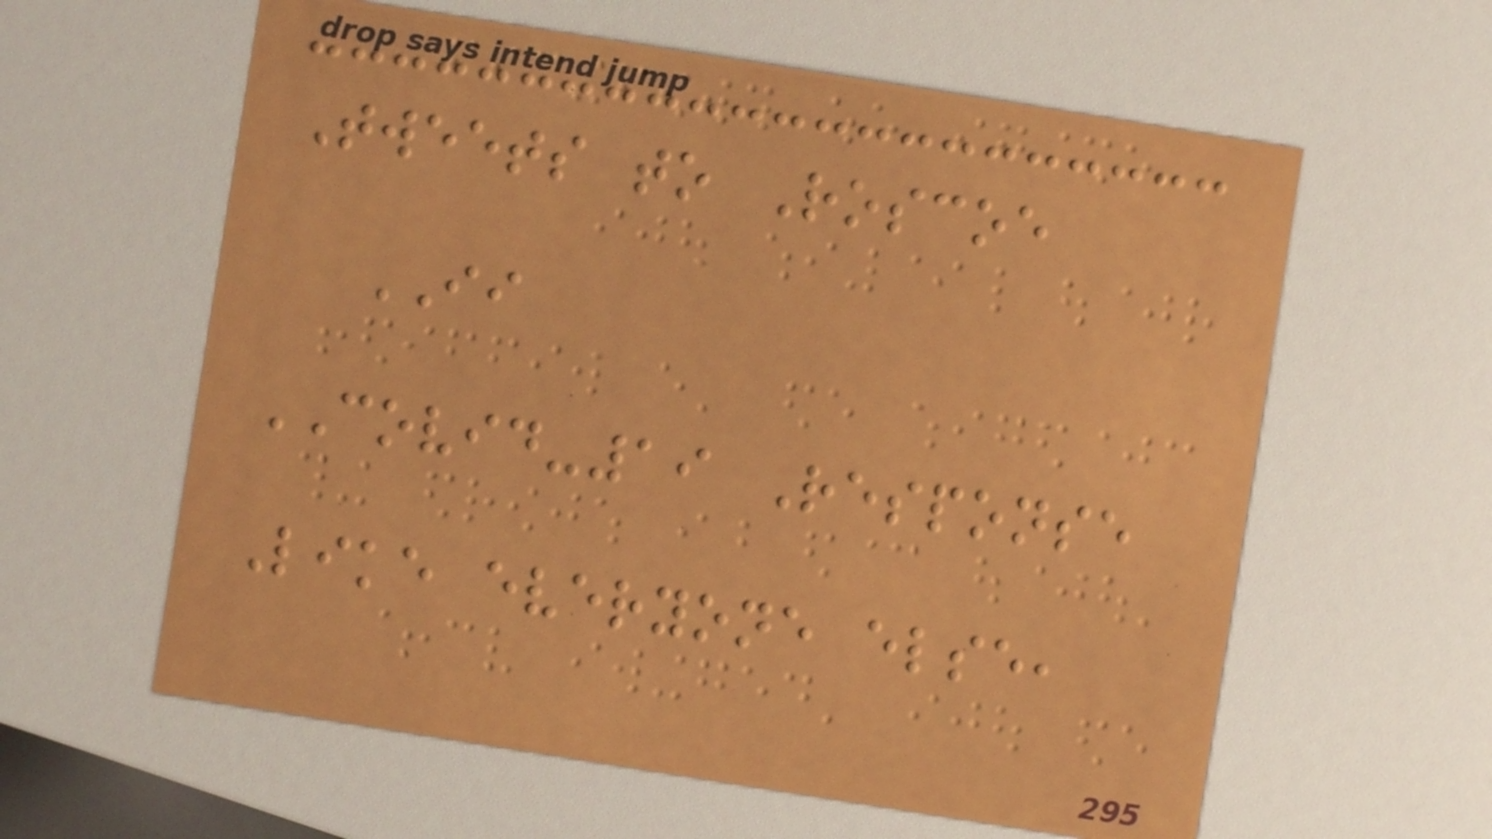Tweets to Roscoe
II
COVID-19 Response
Like everyone else,
